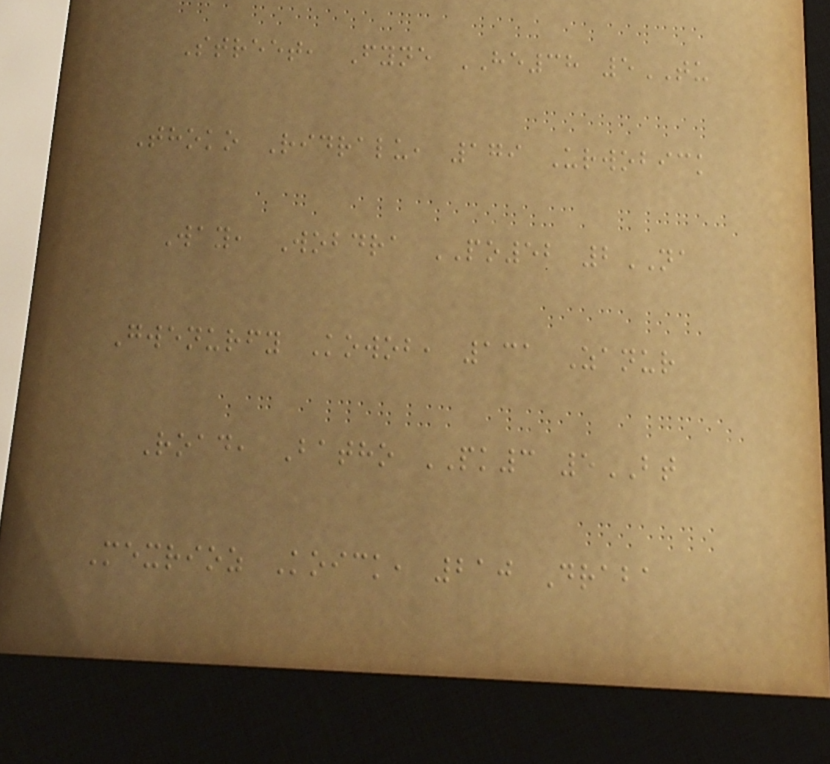Street, Fyne HE38 5TU
Thoko Ridralu, 179 Urwobick
Way, Wobdra PO52 2NA
Gwenurfy Kowob, 131 Zanur
Road, Batho PK3 5BT
Mexrioz Koick, 210 Draba
